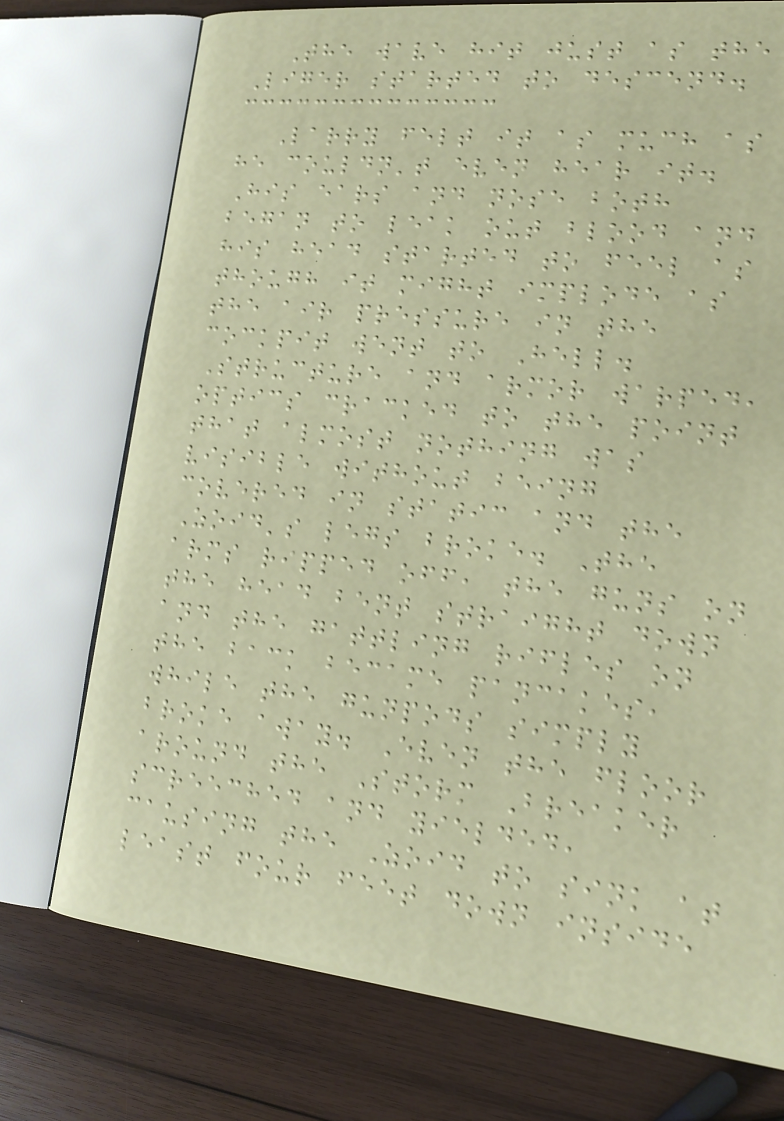The wave hit just as the
Liger started to descend.
Larry felt it as much as
he couldn't even hear it.
His ears and nose both
began to leak out blood and
his head started to feel as
though it might implode as
the air pressure in the
cockpit went to Hell.
Structure and armor warped,
optics cracked to the point
that almost nothing was
visible without being
covered in static and the
Zoid's legs broke. The
arms ripped off, the guns on
the head bent straight down
and the gattling rifles on
the back became pancakes,
while the gunpods simply
broke away. Even the floor
around the Storm Breaker
screeched and yielded,
causing the Zoid to sink at
least four feet down inside
